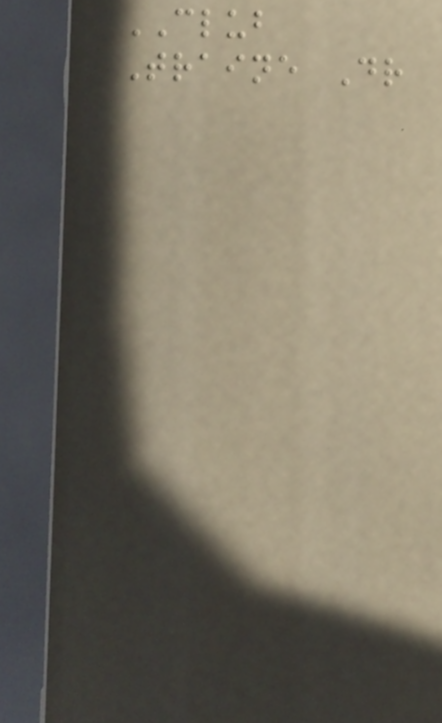CLUB
Traine Dr
